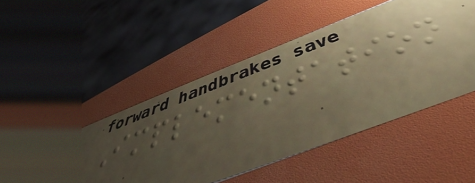Implementation
